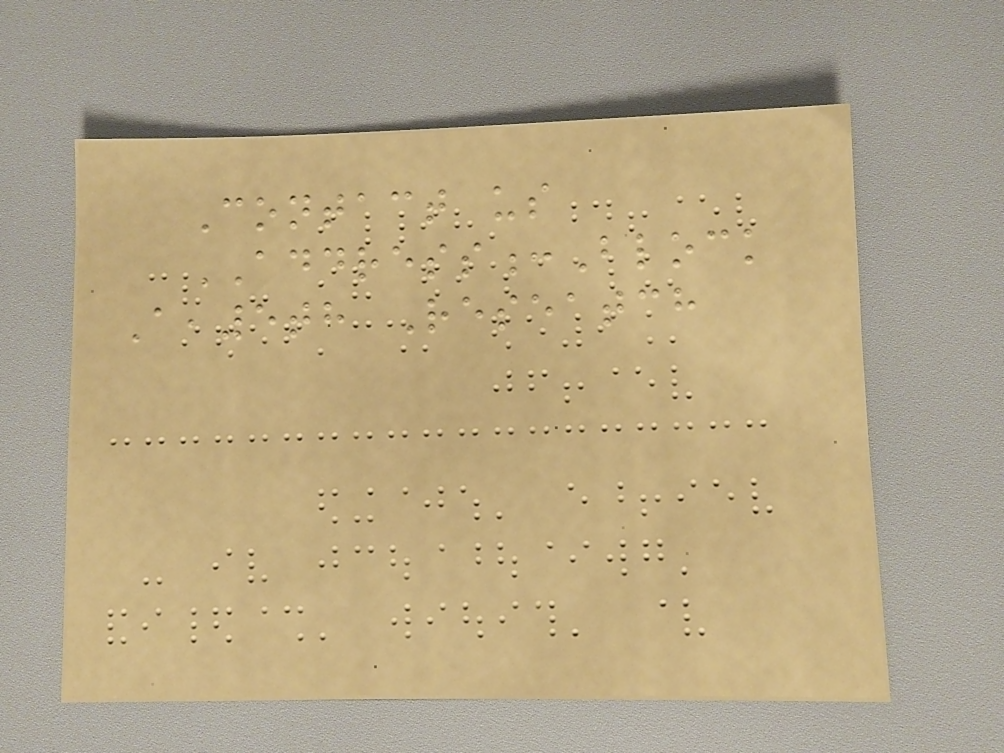Contact us
ADDRESS:Block
A,5th Reseatch
